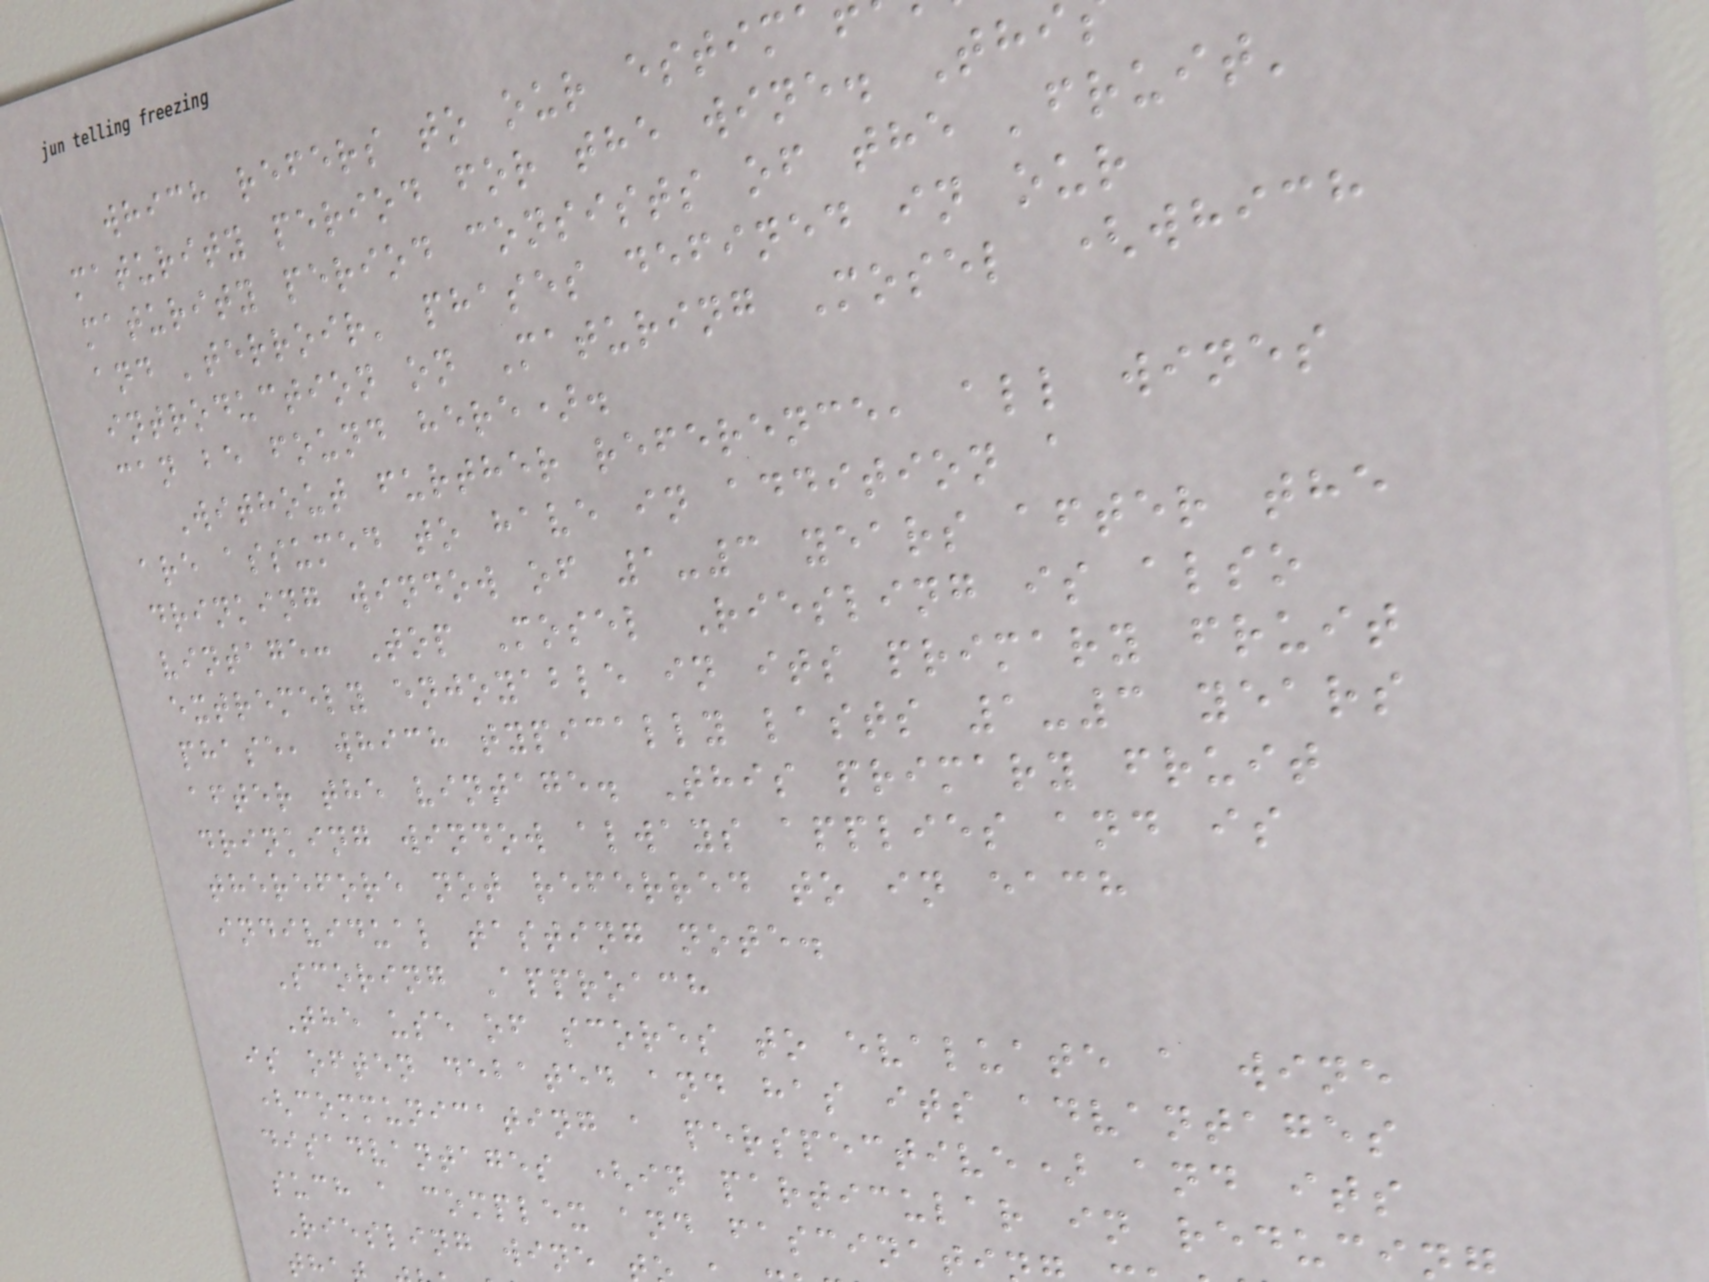which refers to our estim
maturity period for the wine. Thi
maturity period consists of the 'fruit'
and 'terroir' phases defined in our
introduction on Maturing Mosel (which
can be found here).
Without further reference, all wines
are assumed to have in addition a
drinking window of 1-3 years after the
vintage: Top Mosel Riesling is also
extremely enjoyable in its primary fruit
phase, which typically lasts 1-3 years
after the vintage. This primary fruit
drinking window always applies and is
therefore not referred to in each
individual tasting note.
Scoring Approach
The use of scores to evaluate a wine
is often debated and has its advantages
(communicating a perspective) and its
disadvantages (in particular in reduci
such a complex and fascinat
Riesling wine
